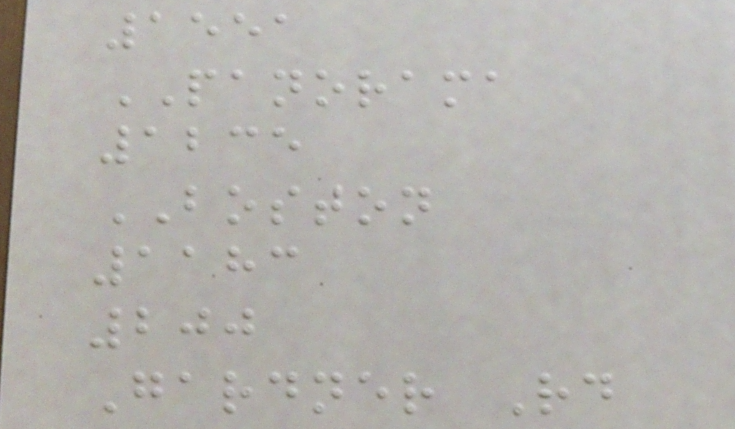1551
PANORAMA
1235
BOSTON
1183
200
Gardner Rd
